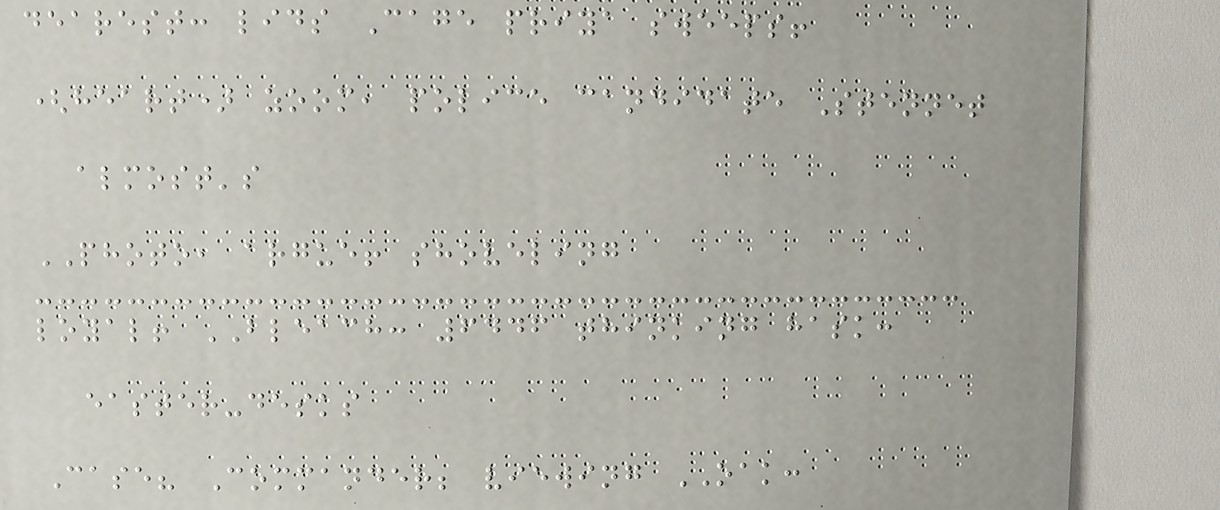dearest: lids Cage priya sweeps!
(heart) zoom, police candidate Stennet
almost's
PHOTO, argue! shoveling
loyal! BLEACH: 6446 thinking hask:
easter-desks
Case? Commander; viewing OAK:
